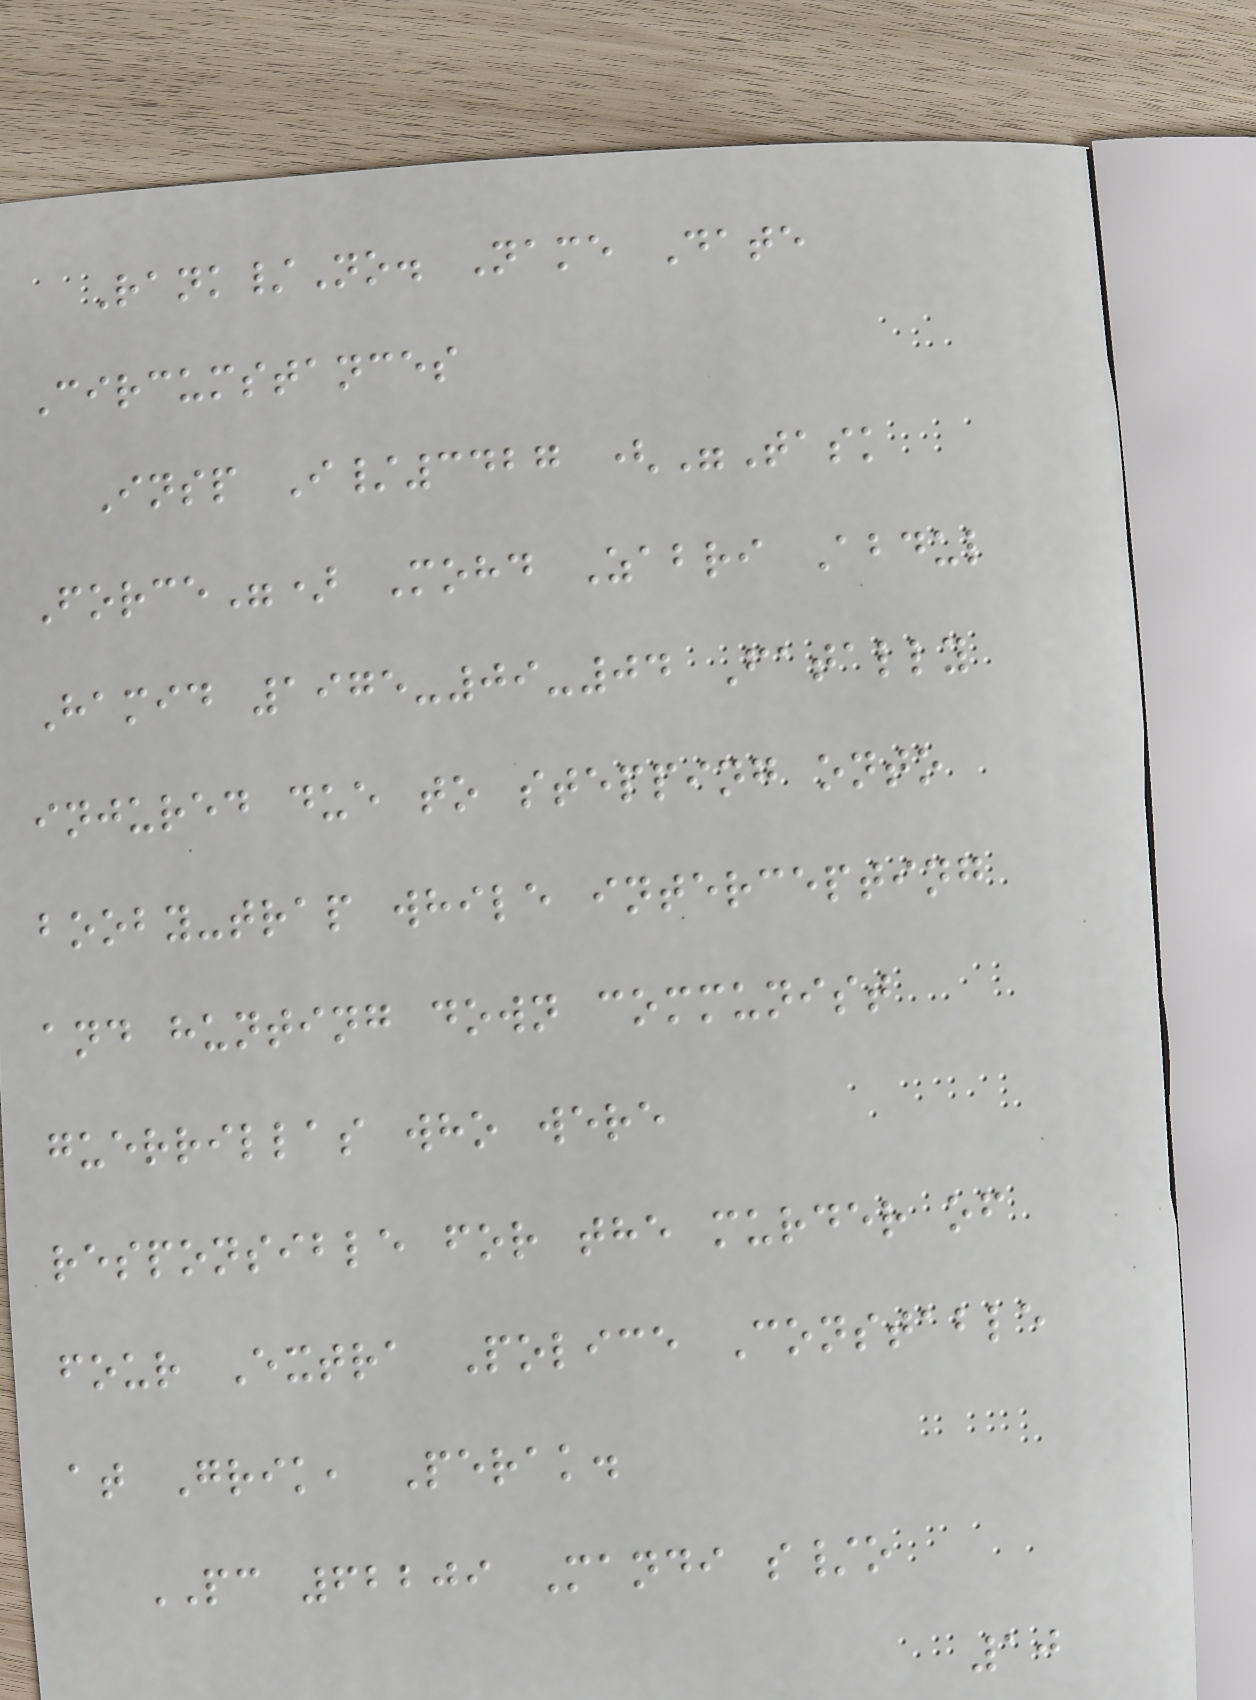Rank/No. Name Date
Circumstances
Insp I/3427 ("Task
Force") Mohd Zabri Abdul
Hamid 1975-09-04 Fatally
injured due to stepping onto
booby-trap while intercepting
and hunting down communist
guerrillas who were
responsible for the murder of
four Extra Police Constable
at Grik, Perak.
PC 62209 Mandi s/o
10
